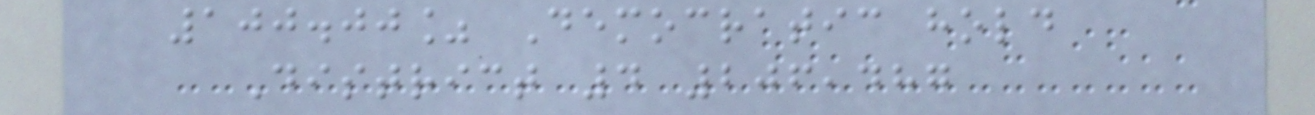100.00% Democratic hold
District 4 206,487
